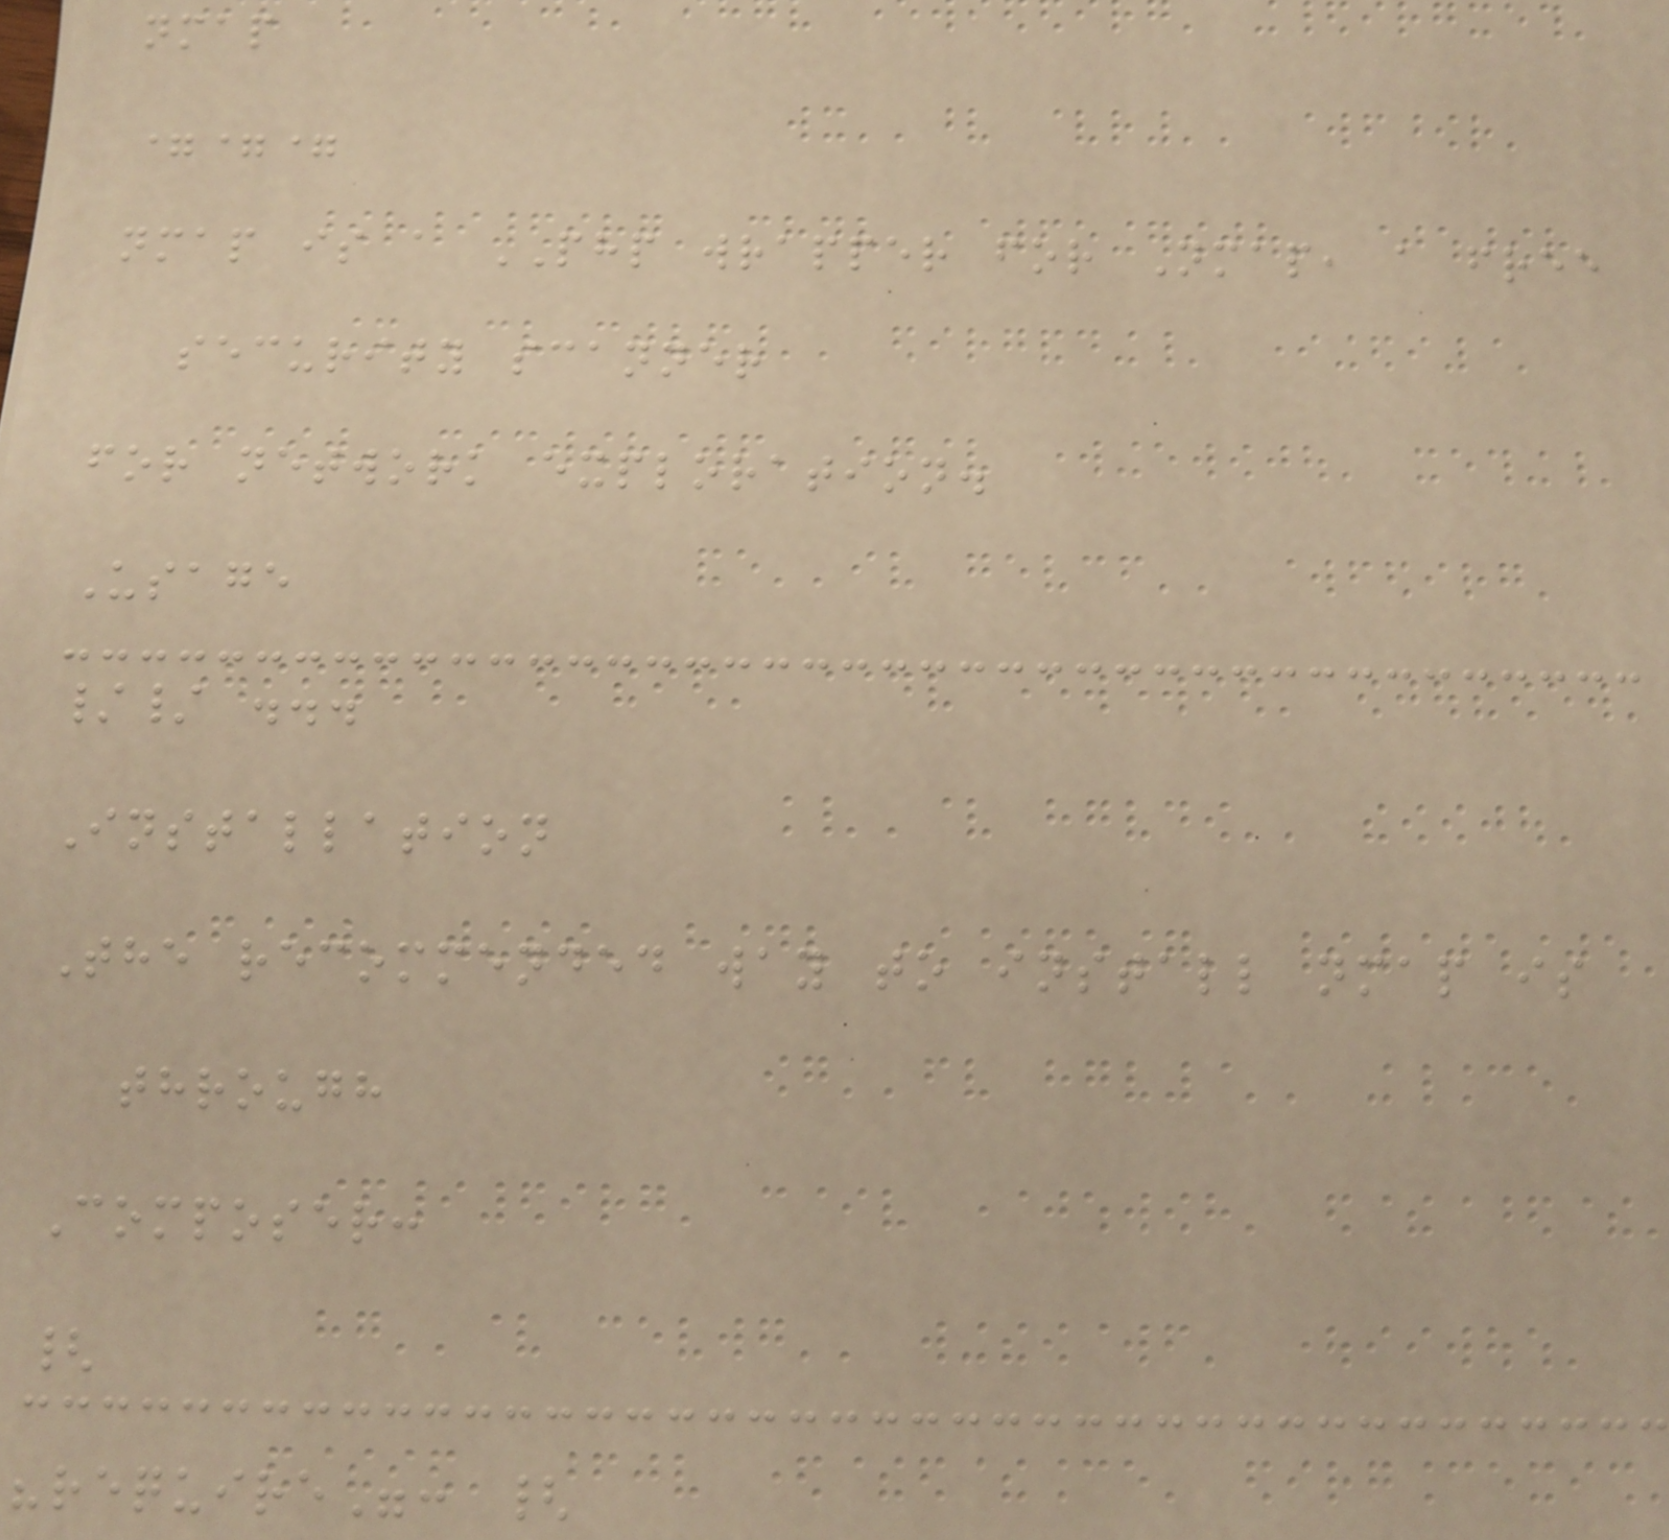nmap
===
nmap is a PHP wrapper for Nmap, a free
security scanner
for network exploration.
Usage
// ...
Installation
The recommended way to install nmap is
through
Composer:
{
"require": {
